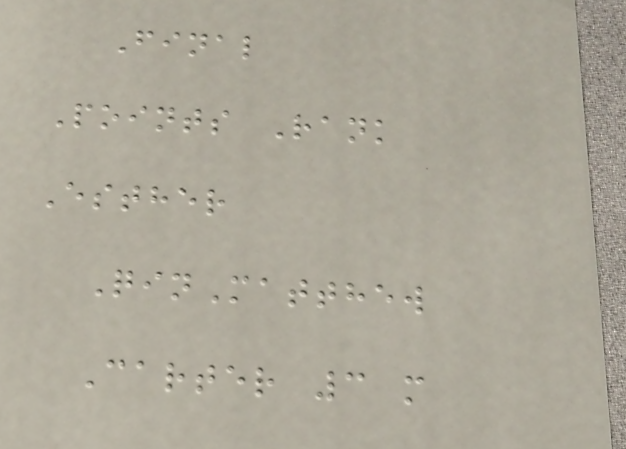Final
Points Rank
Esther
QinMatthew
Carter 3 m
